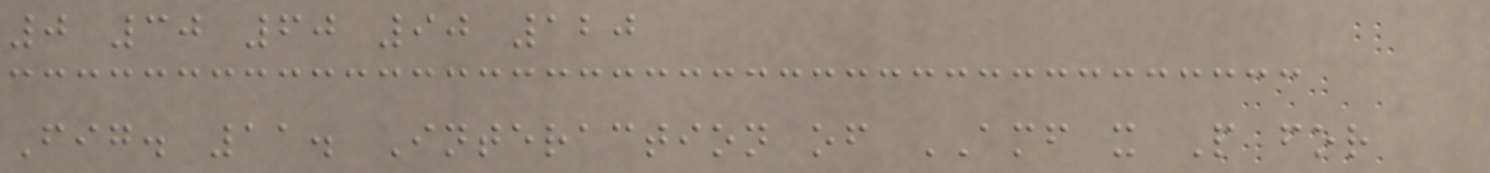0 30 60 90 120
Fig. 11. Interaction of AMF x P for
